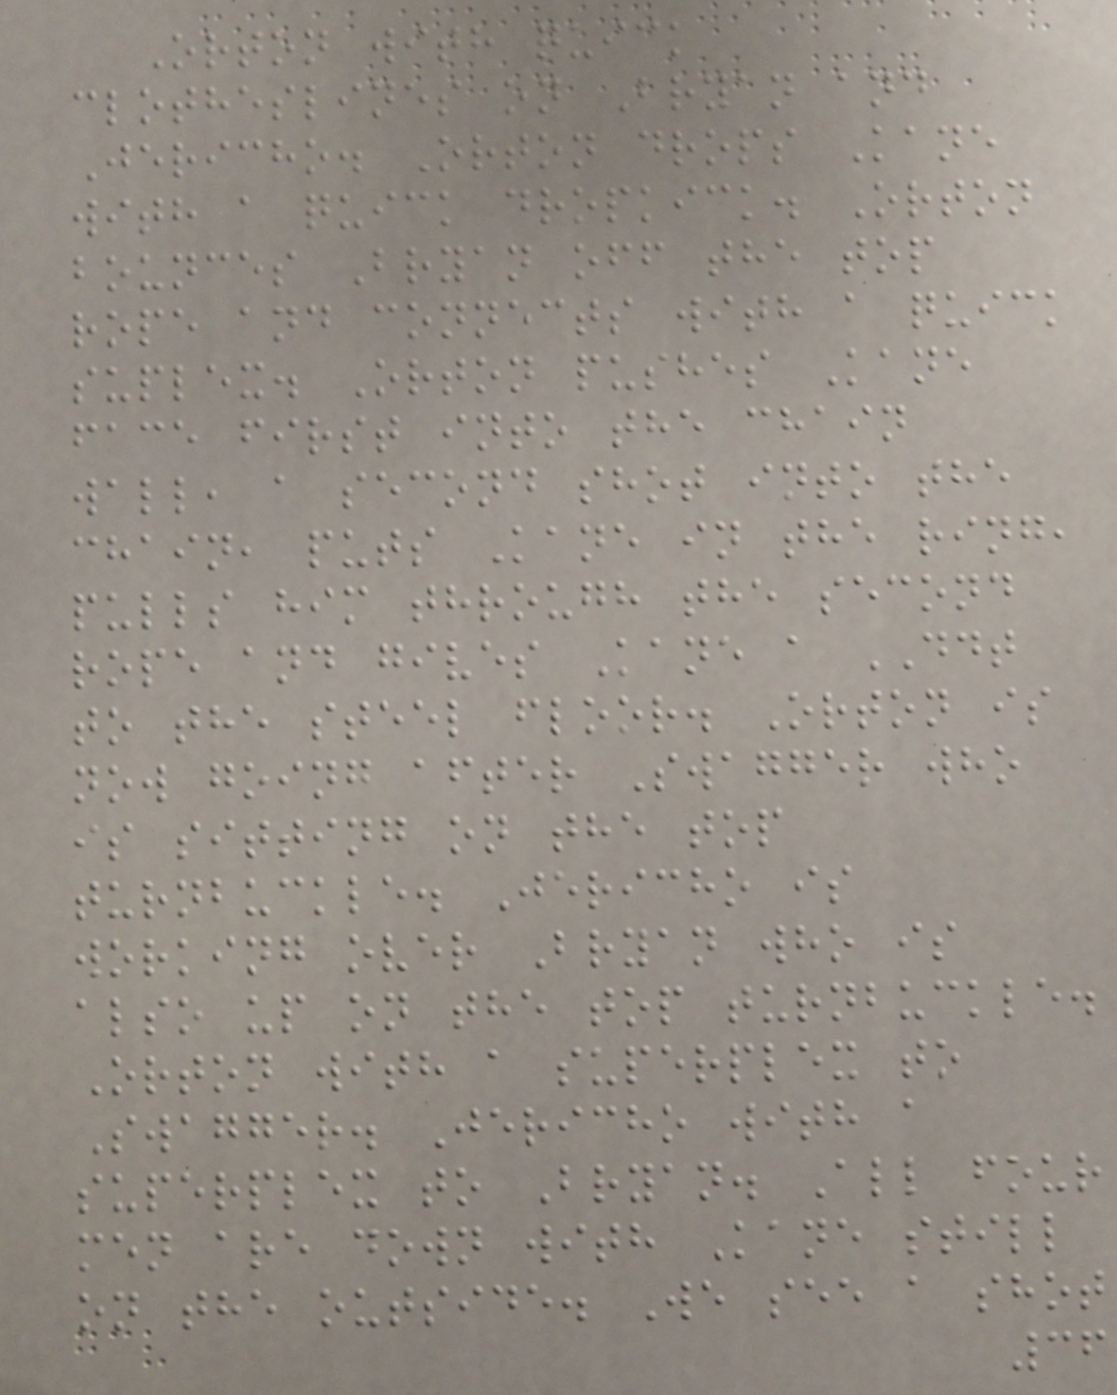Orton with quick
clotheslines on Bryan and
Jericho. Orton drops Kane
with a quick dropkick. Orton
bounces Bryan off the top
rope and connects with a quick
suplex. Orton pushes Kane
face first into the chain
wall, a second shot into the
chain, puts Kane in the ring,
pulls him through the second
rope and gives Kane a DDT
to the steel floor. Orton is
now going after Swagger who
is sitting on the top
turnbuckle. Jericho is
working over Bryan who is
also up on the top turnbuckle.
Orton with a superplex to
Swagger. Jericho with a
superplex to Bryan. All four
men are down with Kane still
on the outside. We see a shot
36
